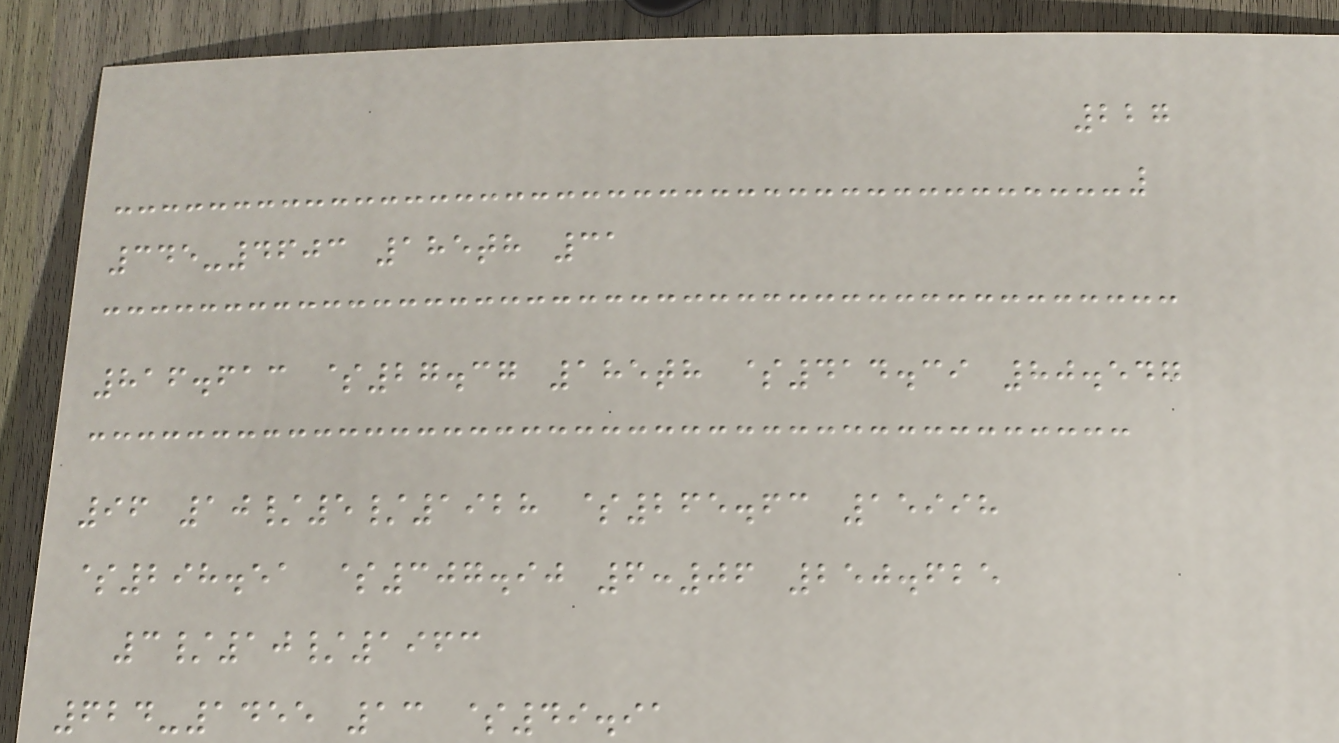227
345-4603 185th 31
816.613 $27.37 185th $414.39 80.547
96 10/5/1928 $265.63 15998
$298.51 $307.90 6:06 250.625
3/10/1963
624-1455 13 $49.91
